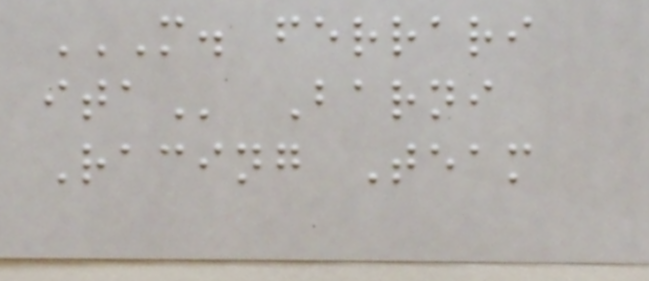M. FERRARI
ITA Barni
Racing Team
